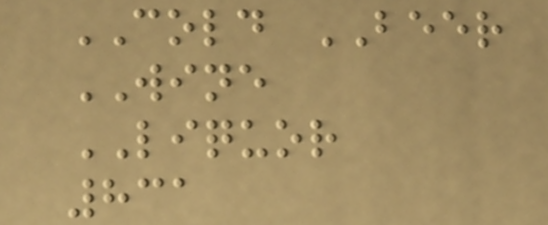COLD BEER
WINE
LIQUOR
831
